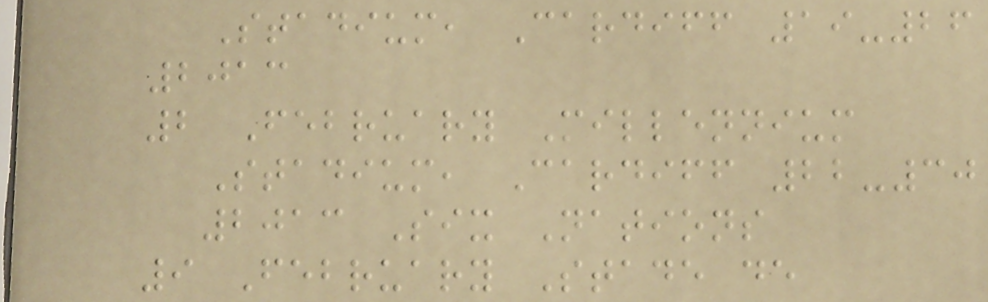Stadium, Cardiff 19-26
2013
2 February Millennium
Stadium, Cardiff 22-30
2013 Six Nations
9 February Stade de
